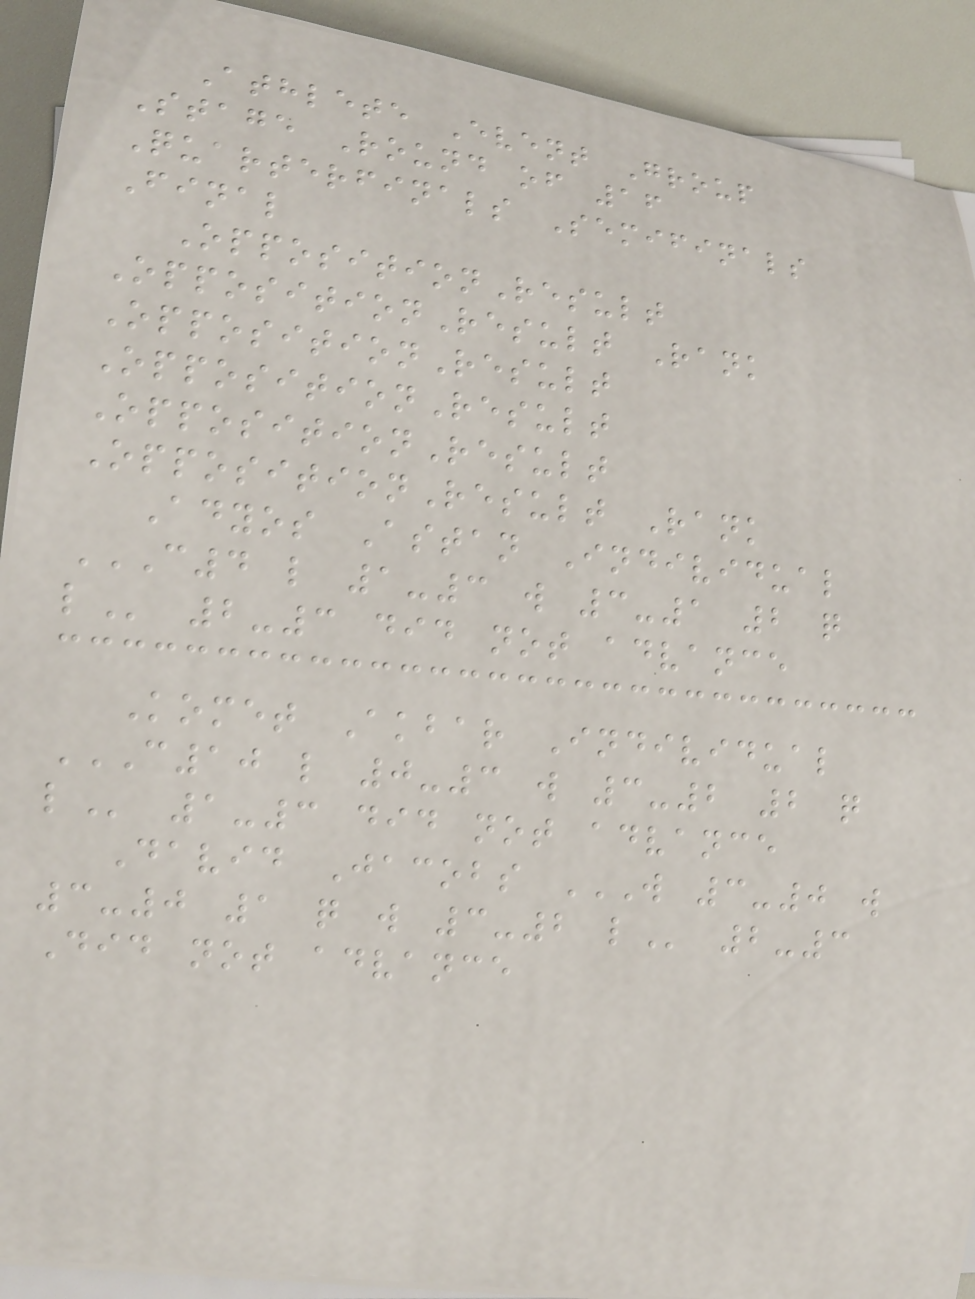Athlete Event Group
Stage Round of 16
Quarterfinals Semifinals
Final
OppositionResult
OppositionResult Rank
OppositionResult
OppositionResult
OppositionResult
OppositionResult Rank
Adyos Astan Individual
C4 L 1-3 W 3-1 2 Q
L 2-3 did not advance
Komet Akbar Individual
C10 L 0-3 W 3-2 2 Q
L 1-3 did not advance
David Jacobs W 3-0 W
3-0 1 Q W 3-2 L 2-3
Did not advance
